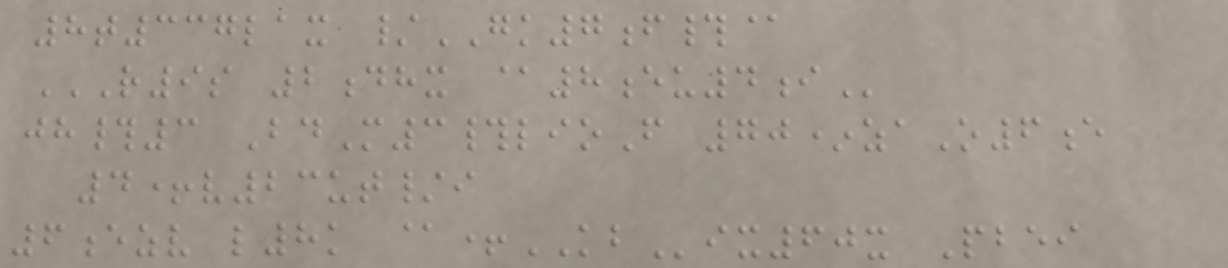8t337lax /GK7f#@
R9S 2DHX @8EU4I
jh#3 BdM3#lioF 70*zaO6e
4+v23ut/i
6ezv l8k @+KBix60x Pbei
